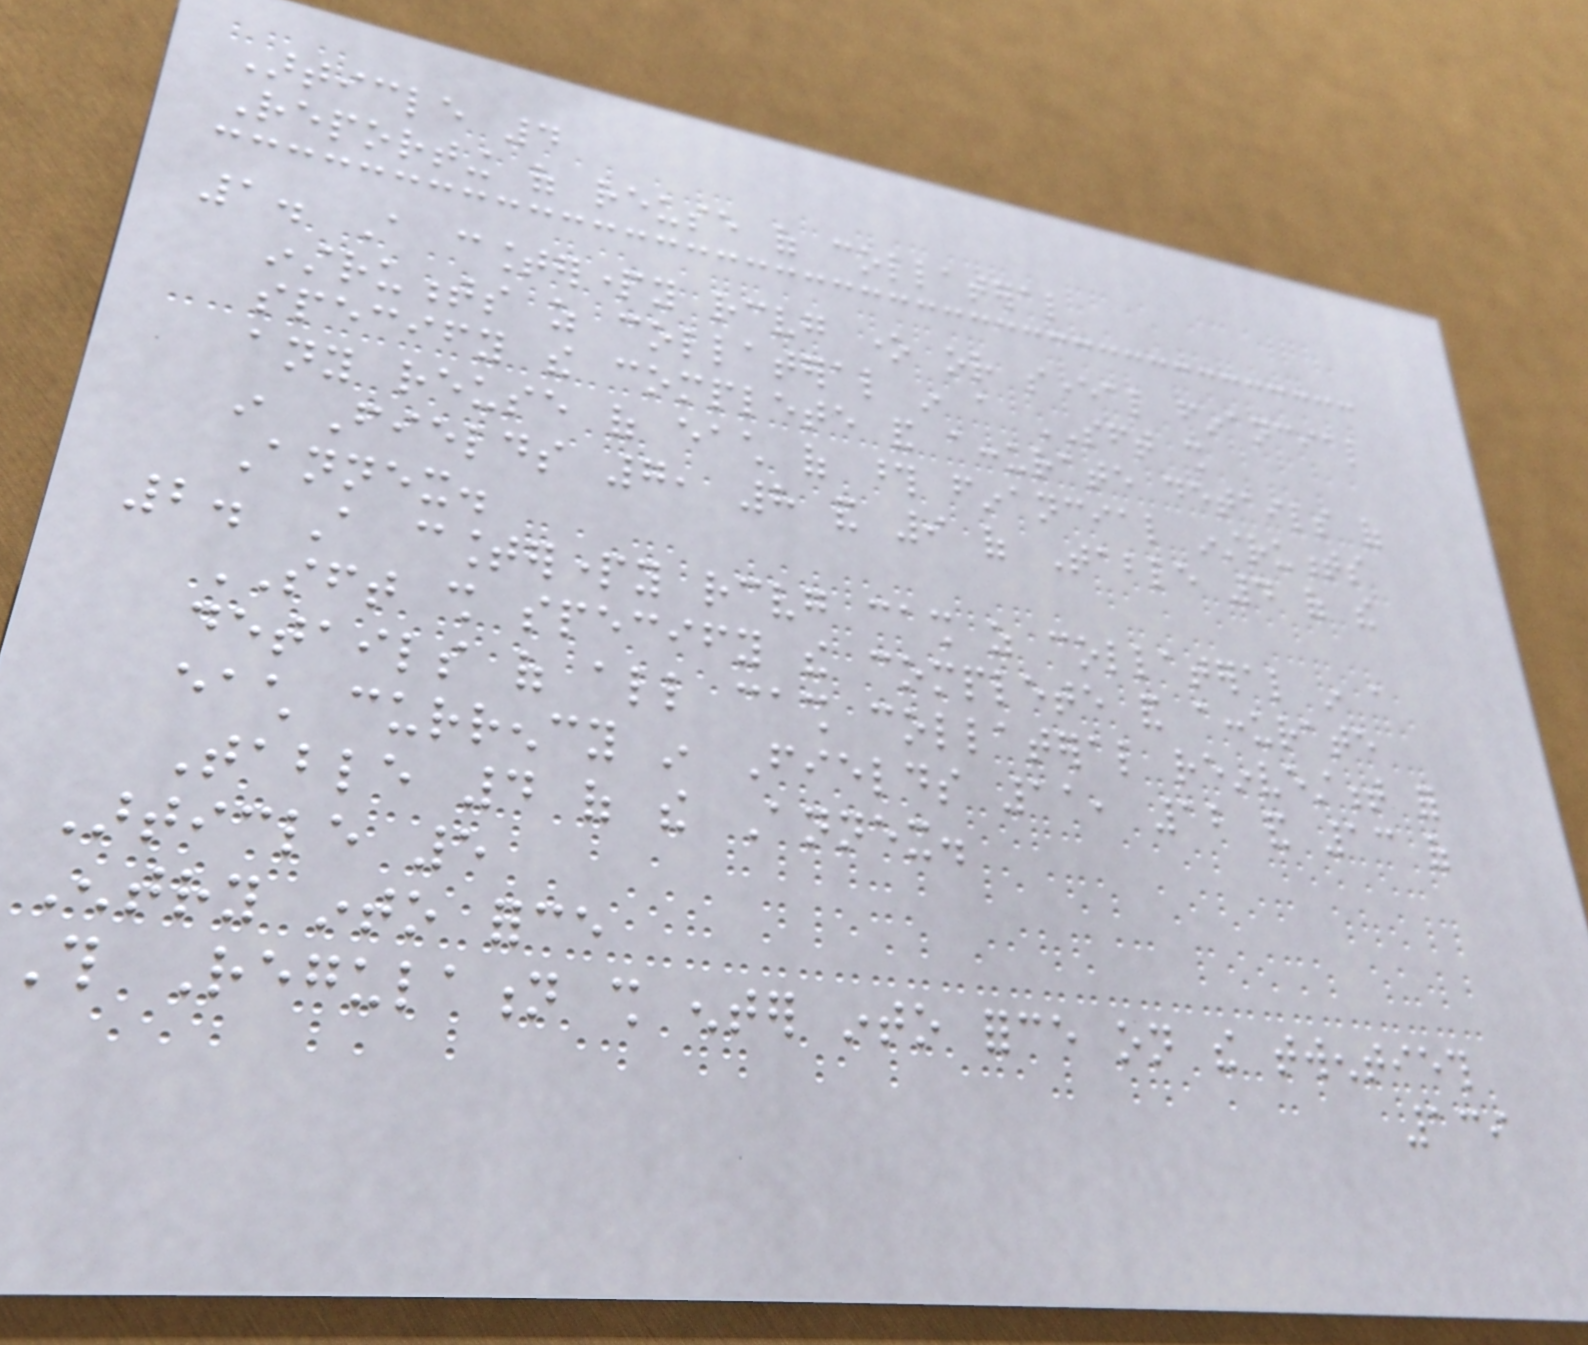Article 4
Reporting of reuse of collateral
1. A counterparty receiving one or several financial
instruments as collateral in a SFT shall
specify the complete and accurate details of
any reuse of each of those financial instruments
in Fields 7, 8 and 9 of Table 4 of the
Annex.
2. A counterparty receiving cash as collateral in a
SFT shall specify the complete and accurate
details of all cash collateral reinvestment for
each currency in Fields 11, 12 and 13 of
Table 4 of the Annex.
Article 5
Entry into force
This Regulation shall enter into force on the twentieth
139
